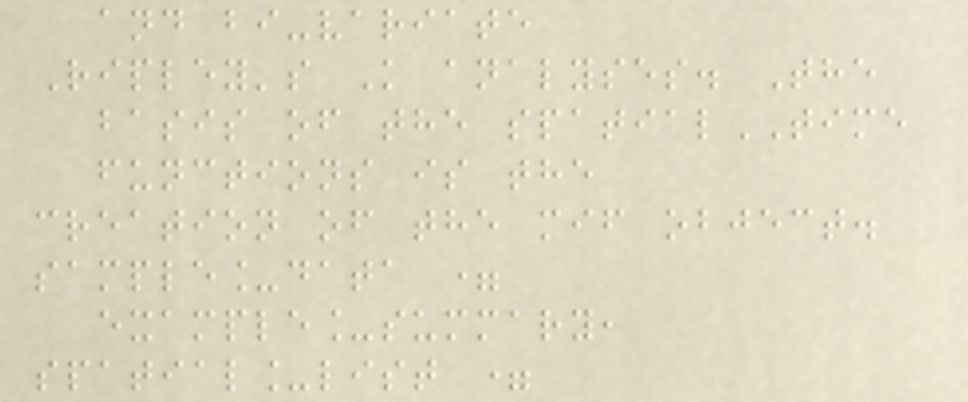and bi-variate
Ripley's K analyses. The
basis of the spatialTIME
functions is the
creation of the mif object.
sample_data =
example_summary,
spatial_list =
